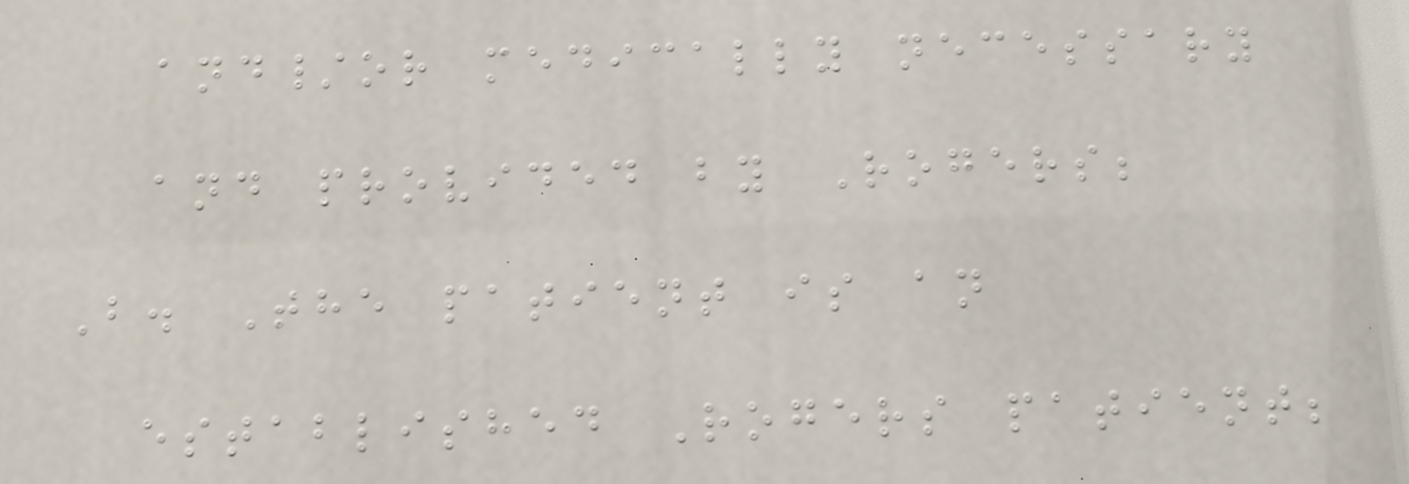and/or medically necessary
and provided by Rogers;
B. The patient is an
established Rogers patient;
